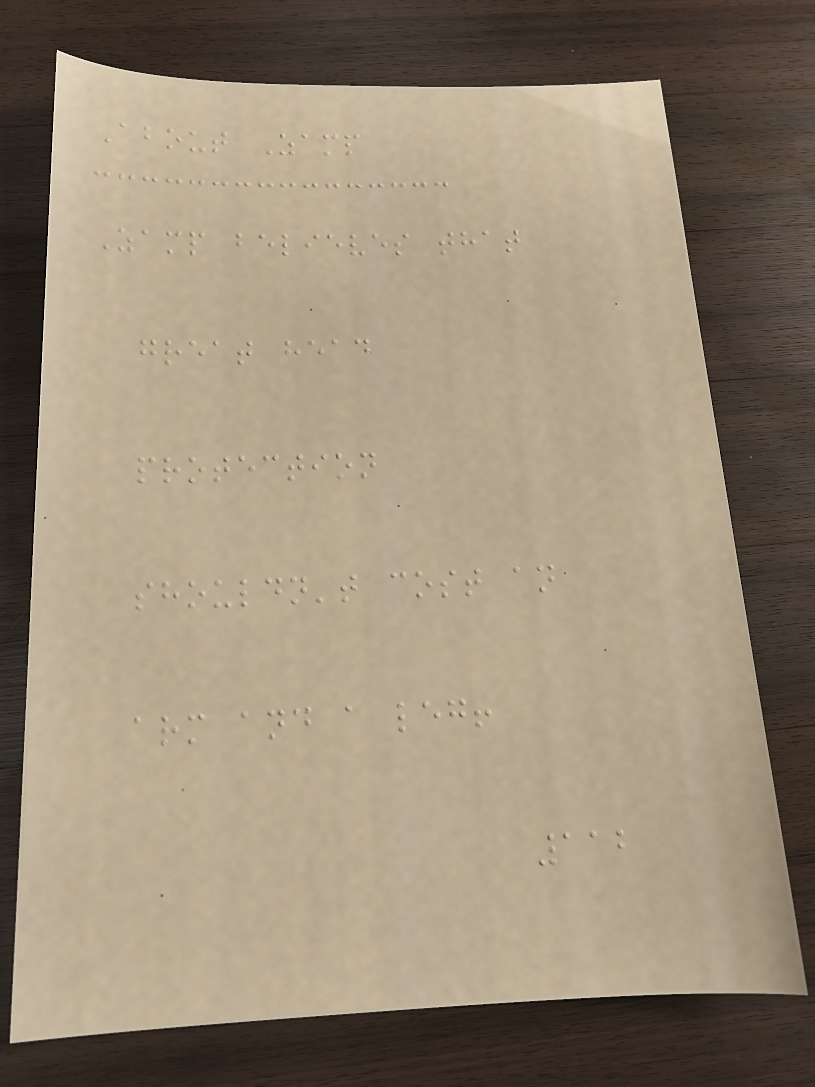About Zamp
Zamp believes that
great head
protection
shouldn't cost an
arm and a leg!
112
